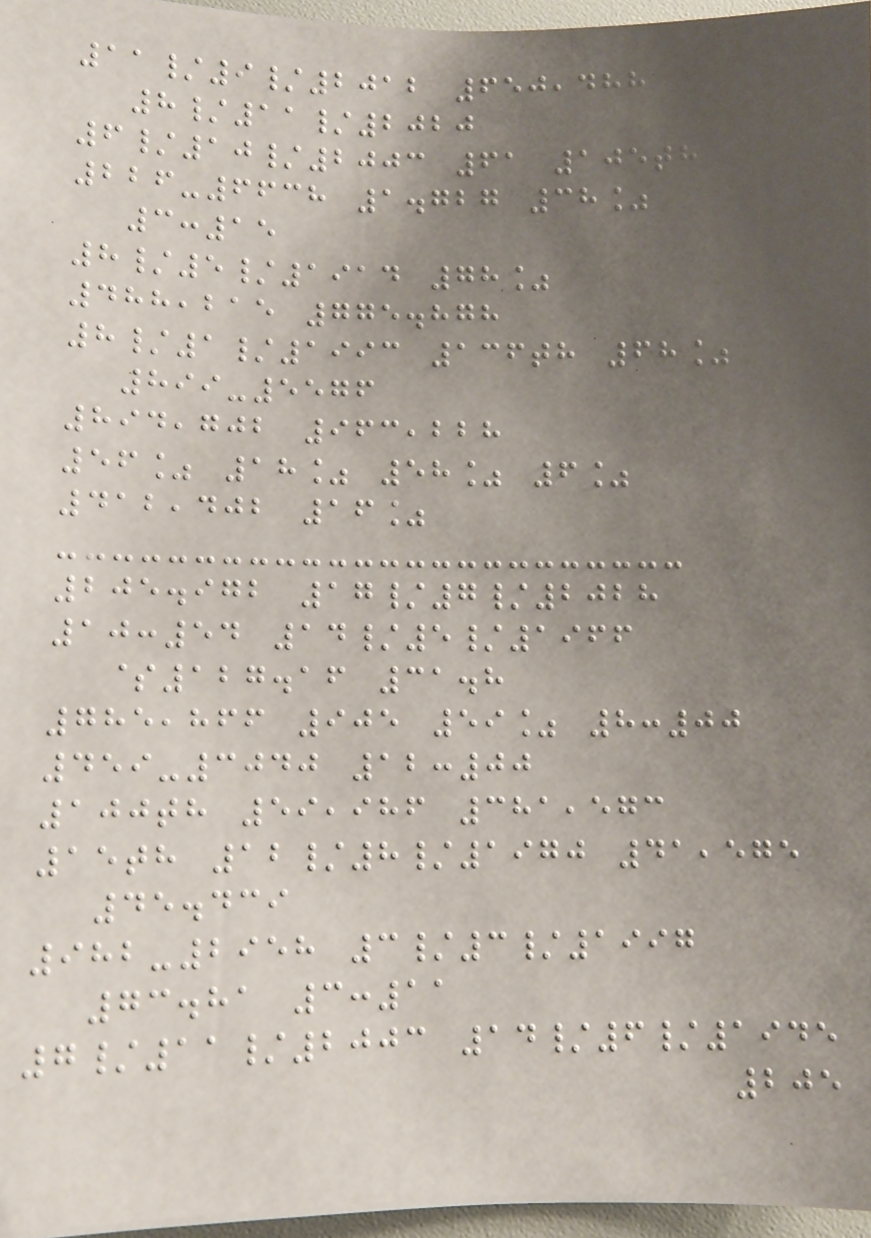11/9/2012 650,488
8/11/2020
6/10/2003 61 105th
226-6638 1.727 38%
3:15
8/5/1914 78%
488,215 775.878
8/1/1993 136th 68%
899-5576
894,702 963,228
56% 18% 58% 6%
412,402 16%
205.972 17/7/2028
10:54 14/5/1966
$127.16 31.8
785,866 905 59% 8:00
459-3040 12:00
100th 59,986 381,573
15th 12/8/1970 41,575
45.439
982-2958 3/3/1997
73.81 3:11
7/11/2003 14/6/1945
205
